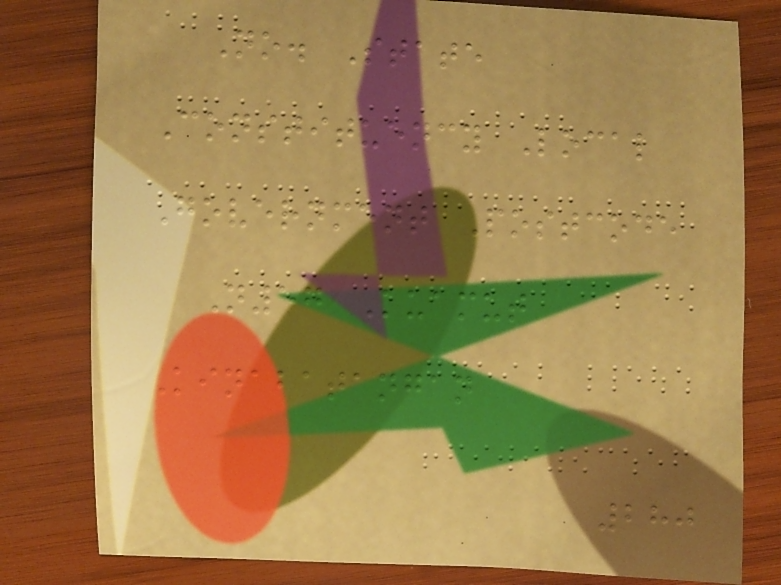No. State
Constituency Local
Government Postcode
N57 Kuamut
Kinabatangan
280
